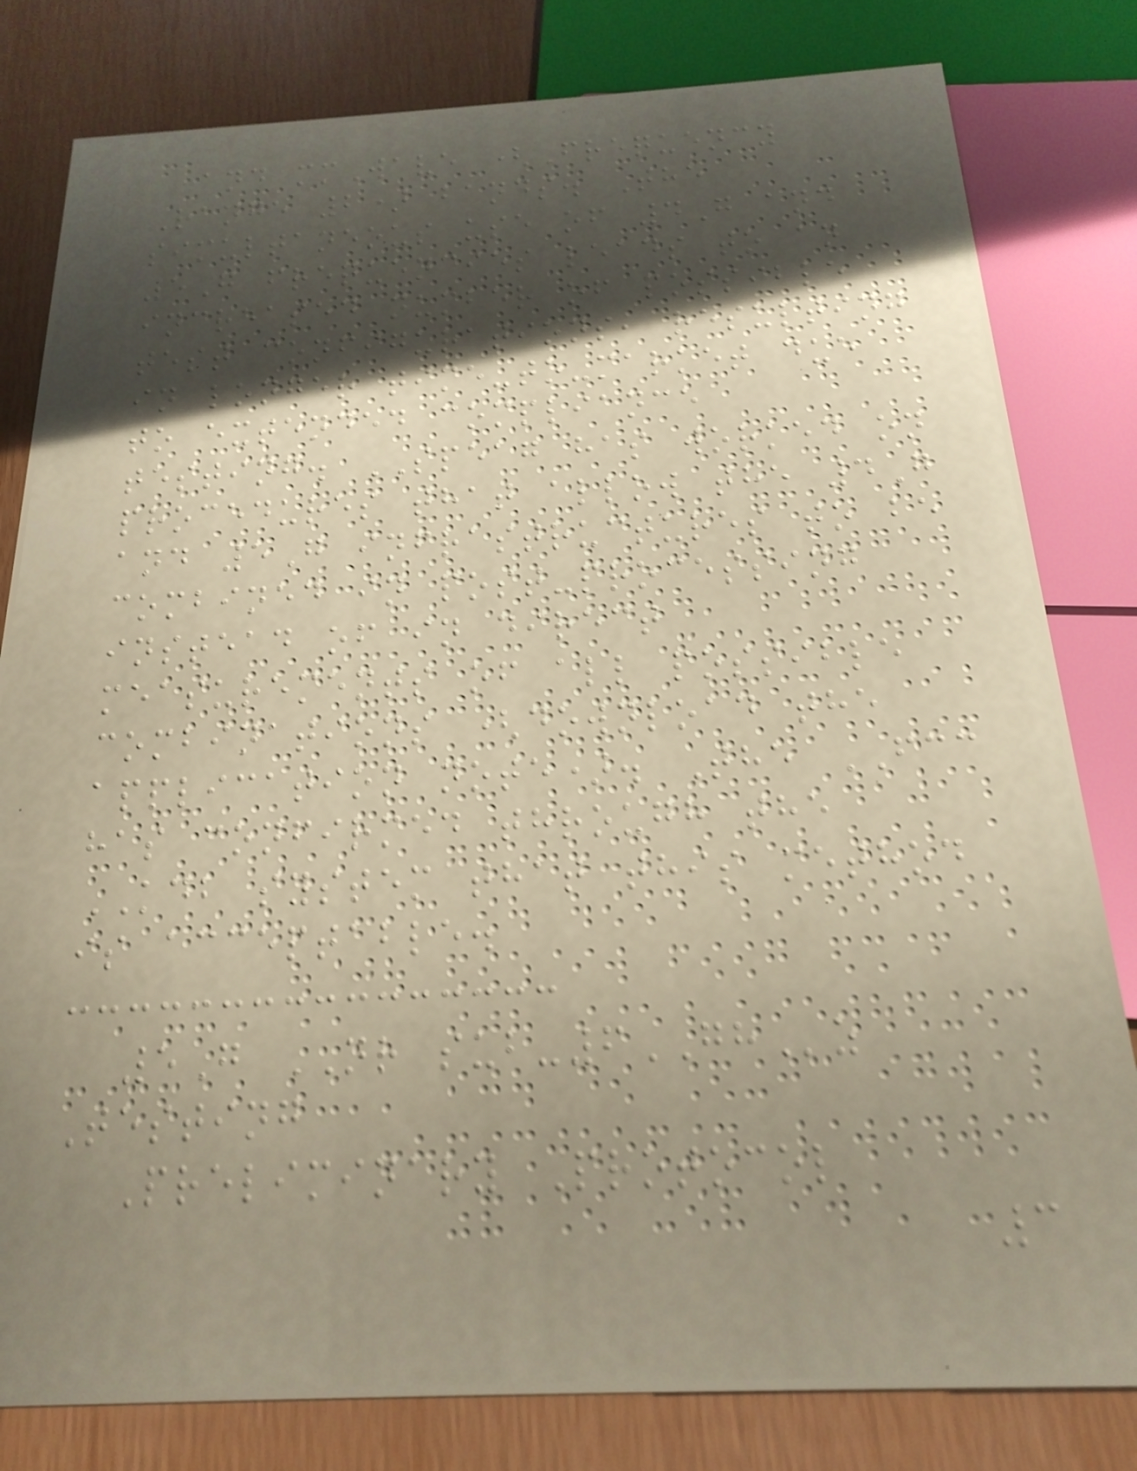and mmWave (Frequency
Range 2) bands. The
simultaneous use of 4G and
5G frequencies leads to an
increased number of possible
test configurations, resulting
in longer time-to-market due
to extended compliance
testing. SPEAG has worked on
procedures that allow the 4G
and 5G infrastructures to be
combined in post-processing
instead of in direct
measurements of all possible
combinations (download the
application note). The FCC
has confirmed through the
KDB system that this method
is acceptable.
5G NR sub-6GHz
Testing
Preliminary Protocol
3
